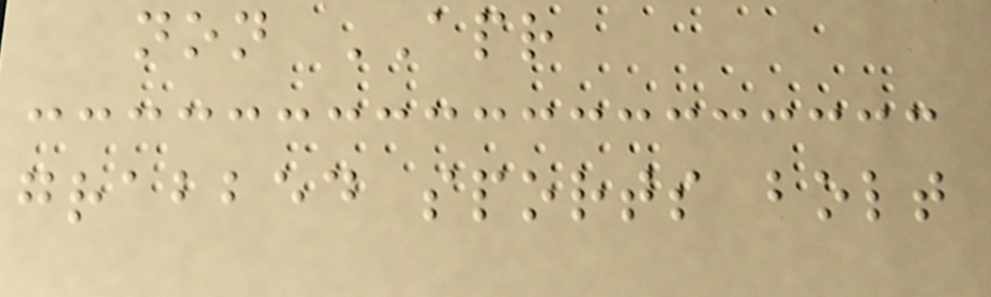non APR
grabbed sports bolt
